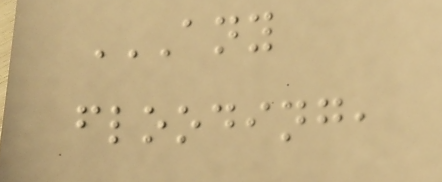ANY
FLOODING,
